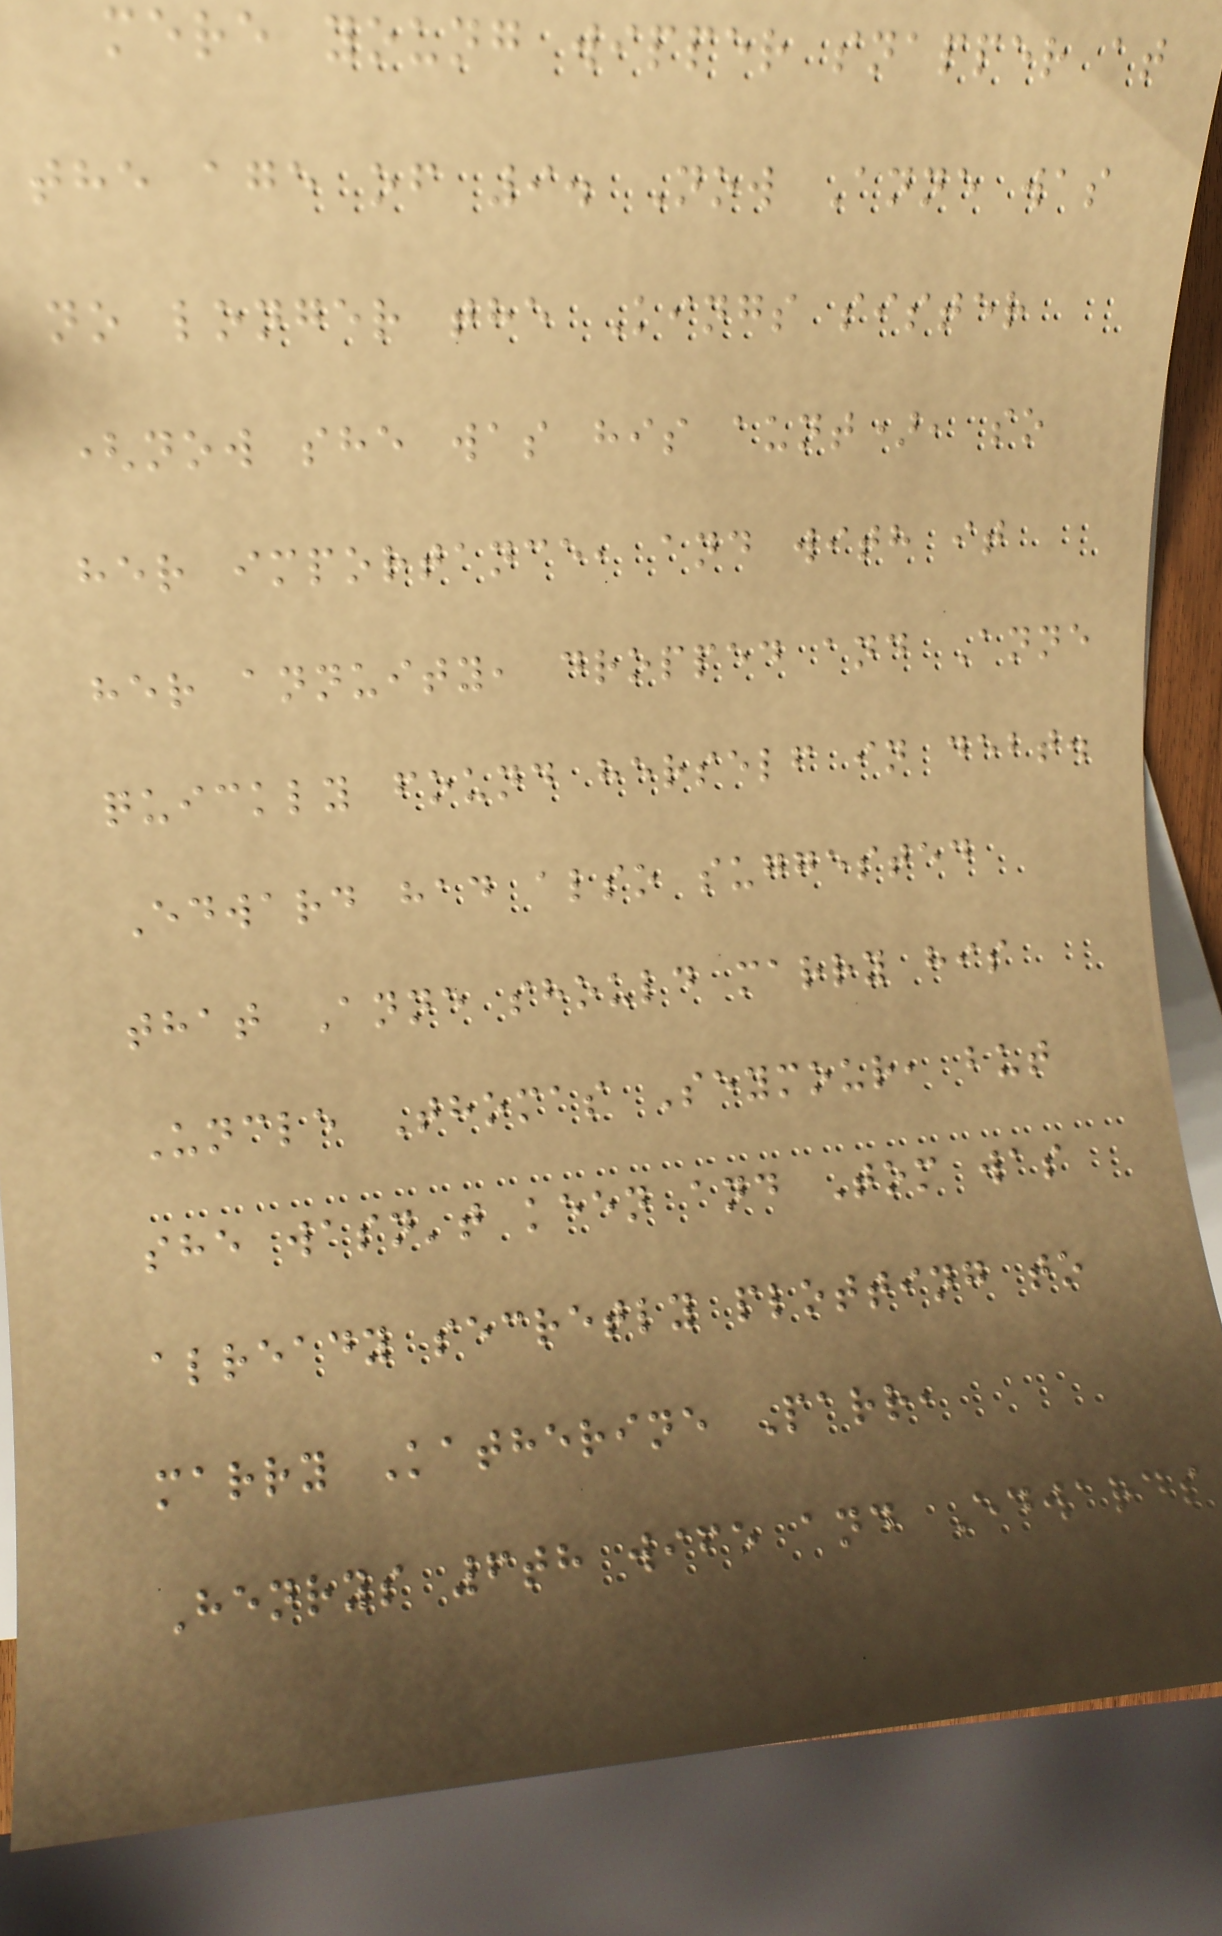mere young wipper snapper at
the age of 9. Now Anne was
no longer the Kings sister
(now she was his aunt), so
her importance, and with it
her annuity, dropped and Anne
quickly found herself in debt.
Edward had also suggested
that Anne should marry his
Uncle Thomas Seymour, but
she wasn't keen and Tom was
already secretly plotting to
marry Katherine Parr,
Henrys 6th wife and Edwards
